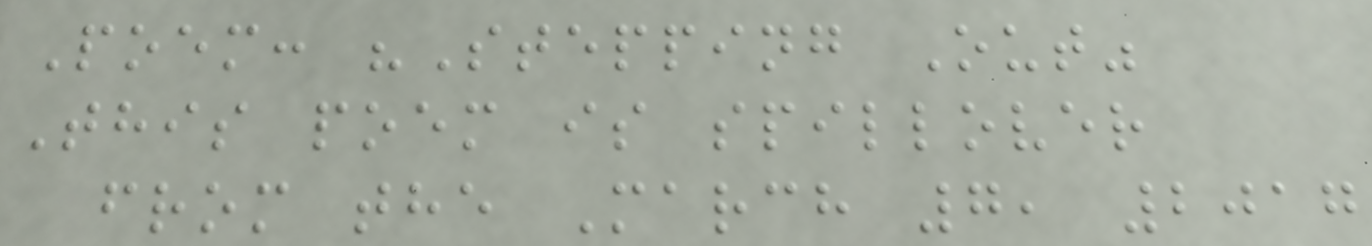Poem: "Stepping Out"
This poem is spillover
from the March 7, 2017
